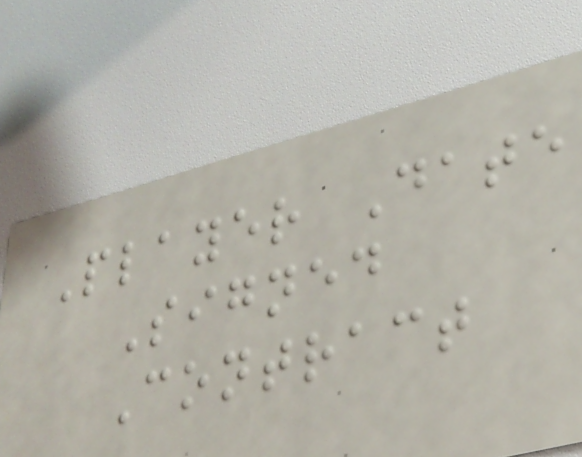Player Date
Signed
Contract
